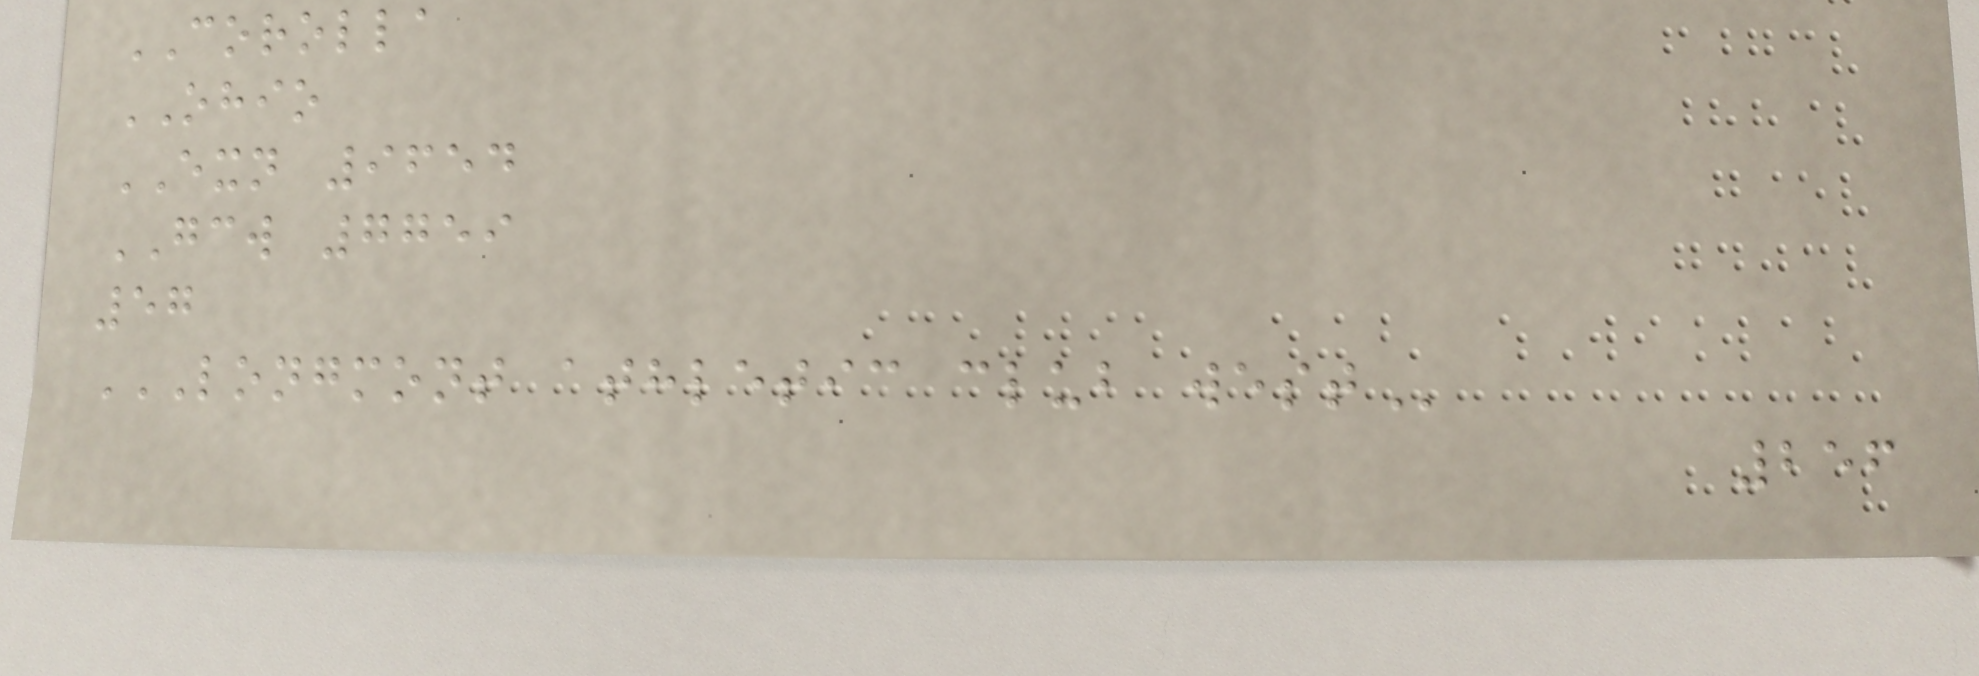COROLLA
OHIO
EXN 9654
GCW 7759
57
LONGMONT ATHLETIC CLUB WEST
256
